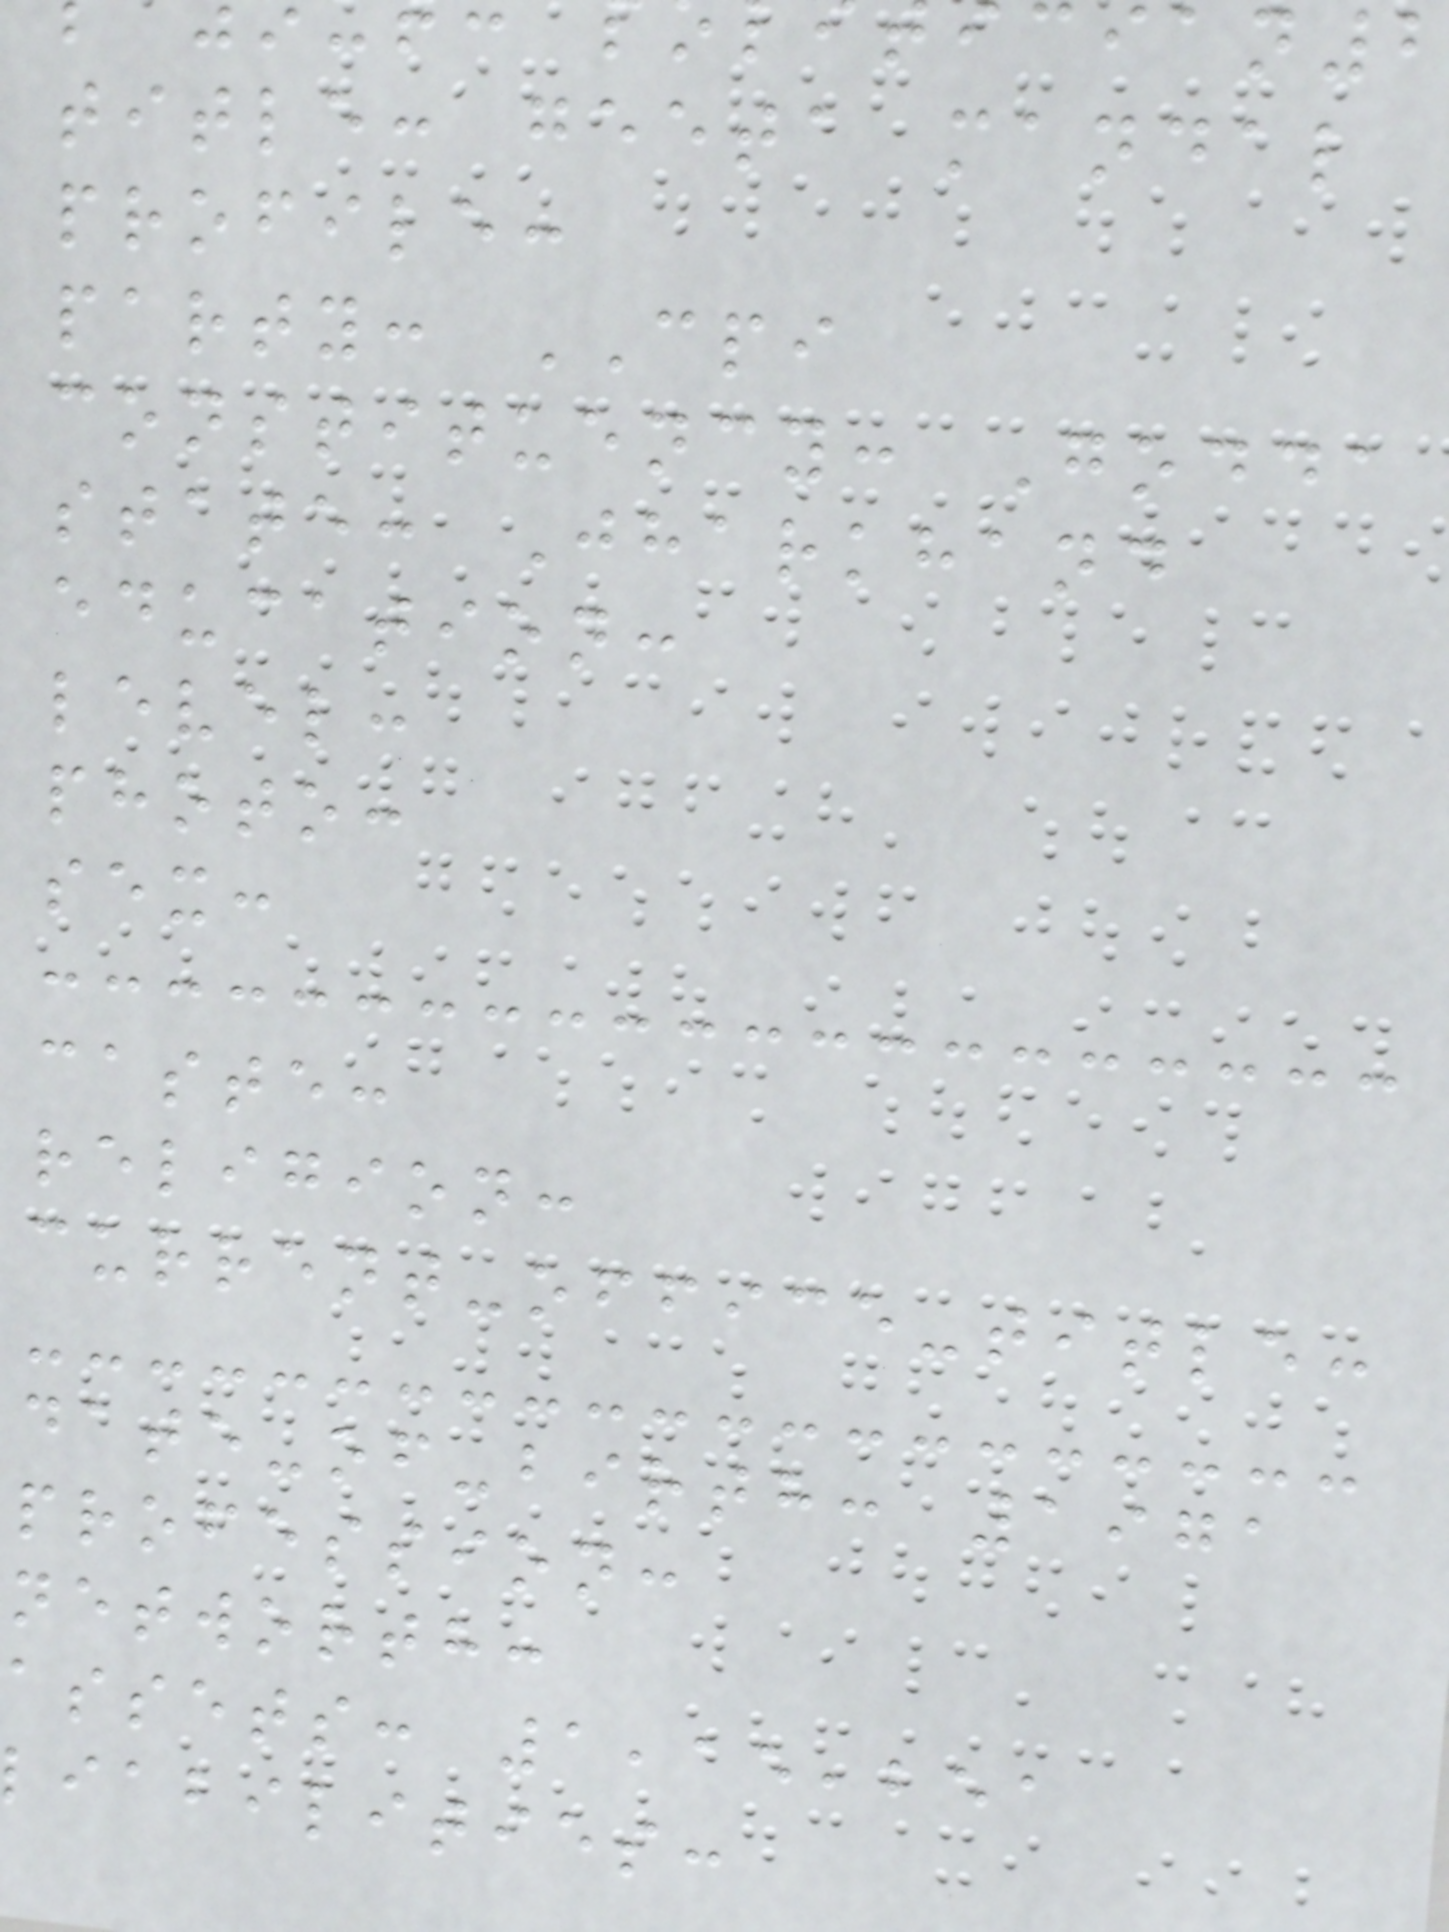cian2
title: geeta mandal
profile:
party: CPI
constituency: Godda
state: Jharkhand
education:
level:
photo:
sex:
caste:
religion:
current-office-title:
date-of-birth: 1971
profession:
networth:
assets: 1,15,251
iabilities:
